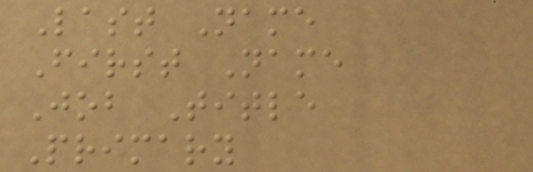Last Name
First Name
Job Title
Primary
